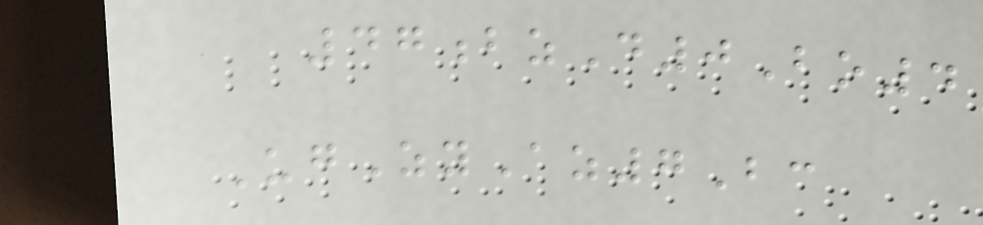47bzD0Bo4
UgZyAz7Bc
